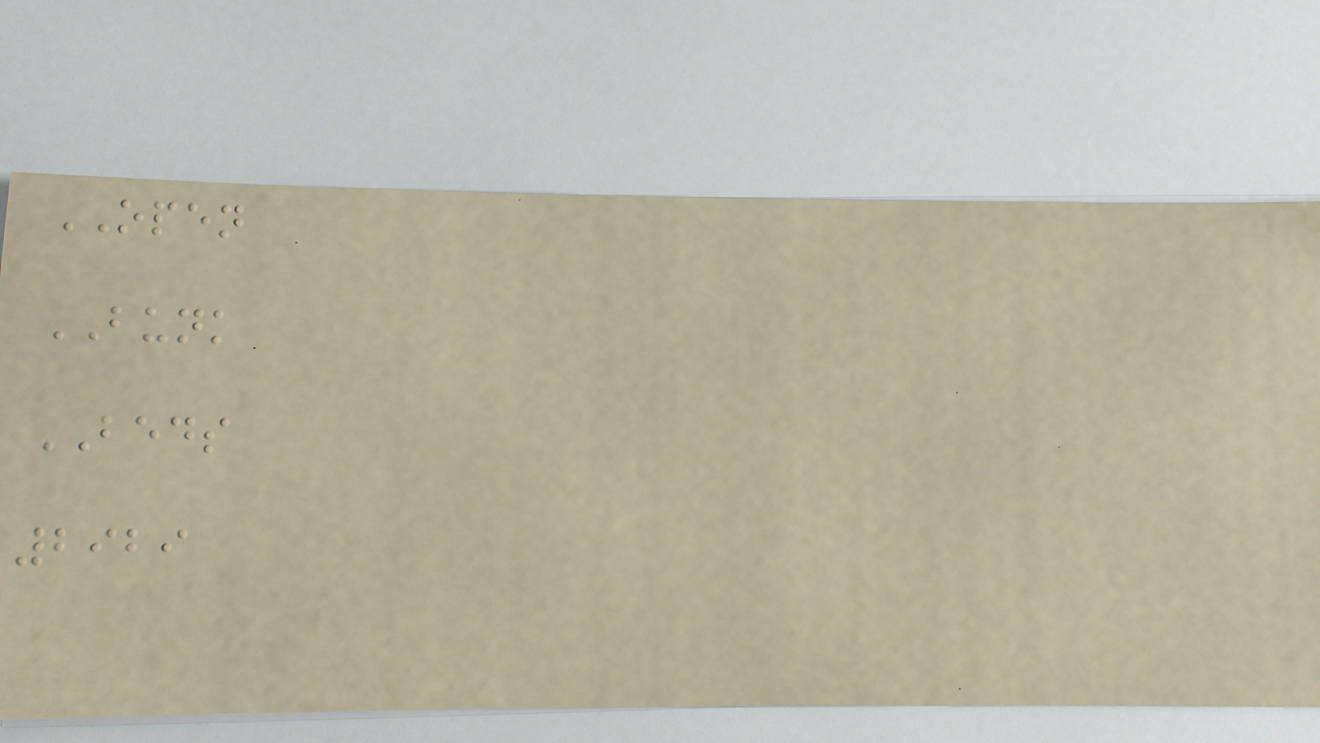OPEN
BUNK
BEDS
2929
